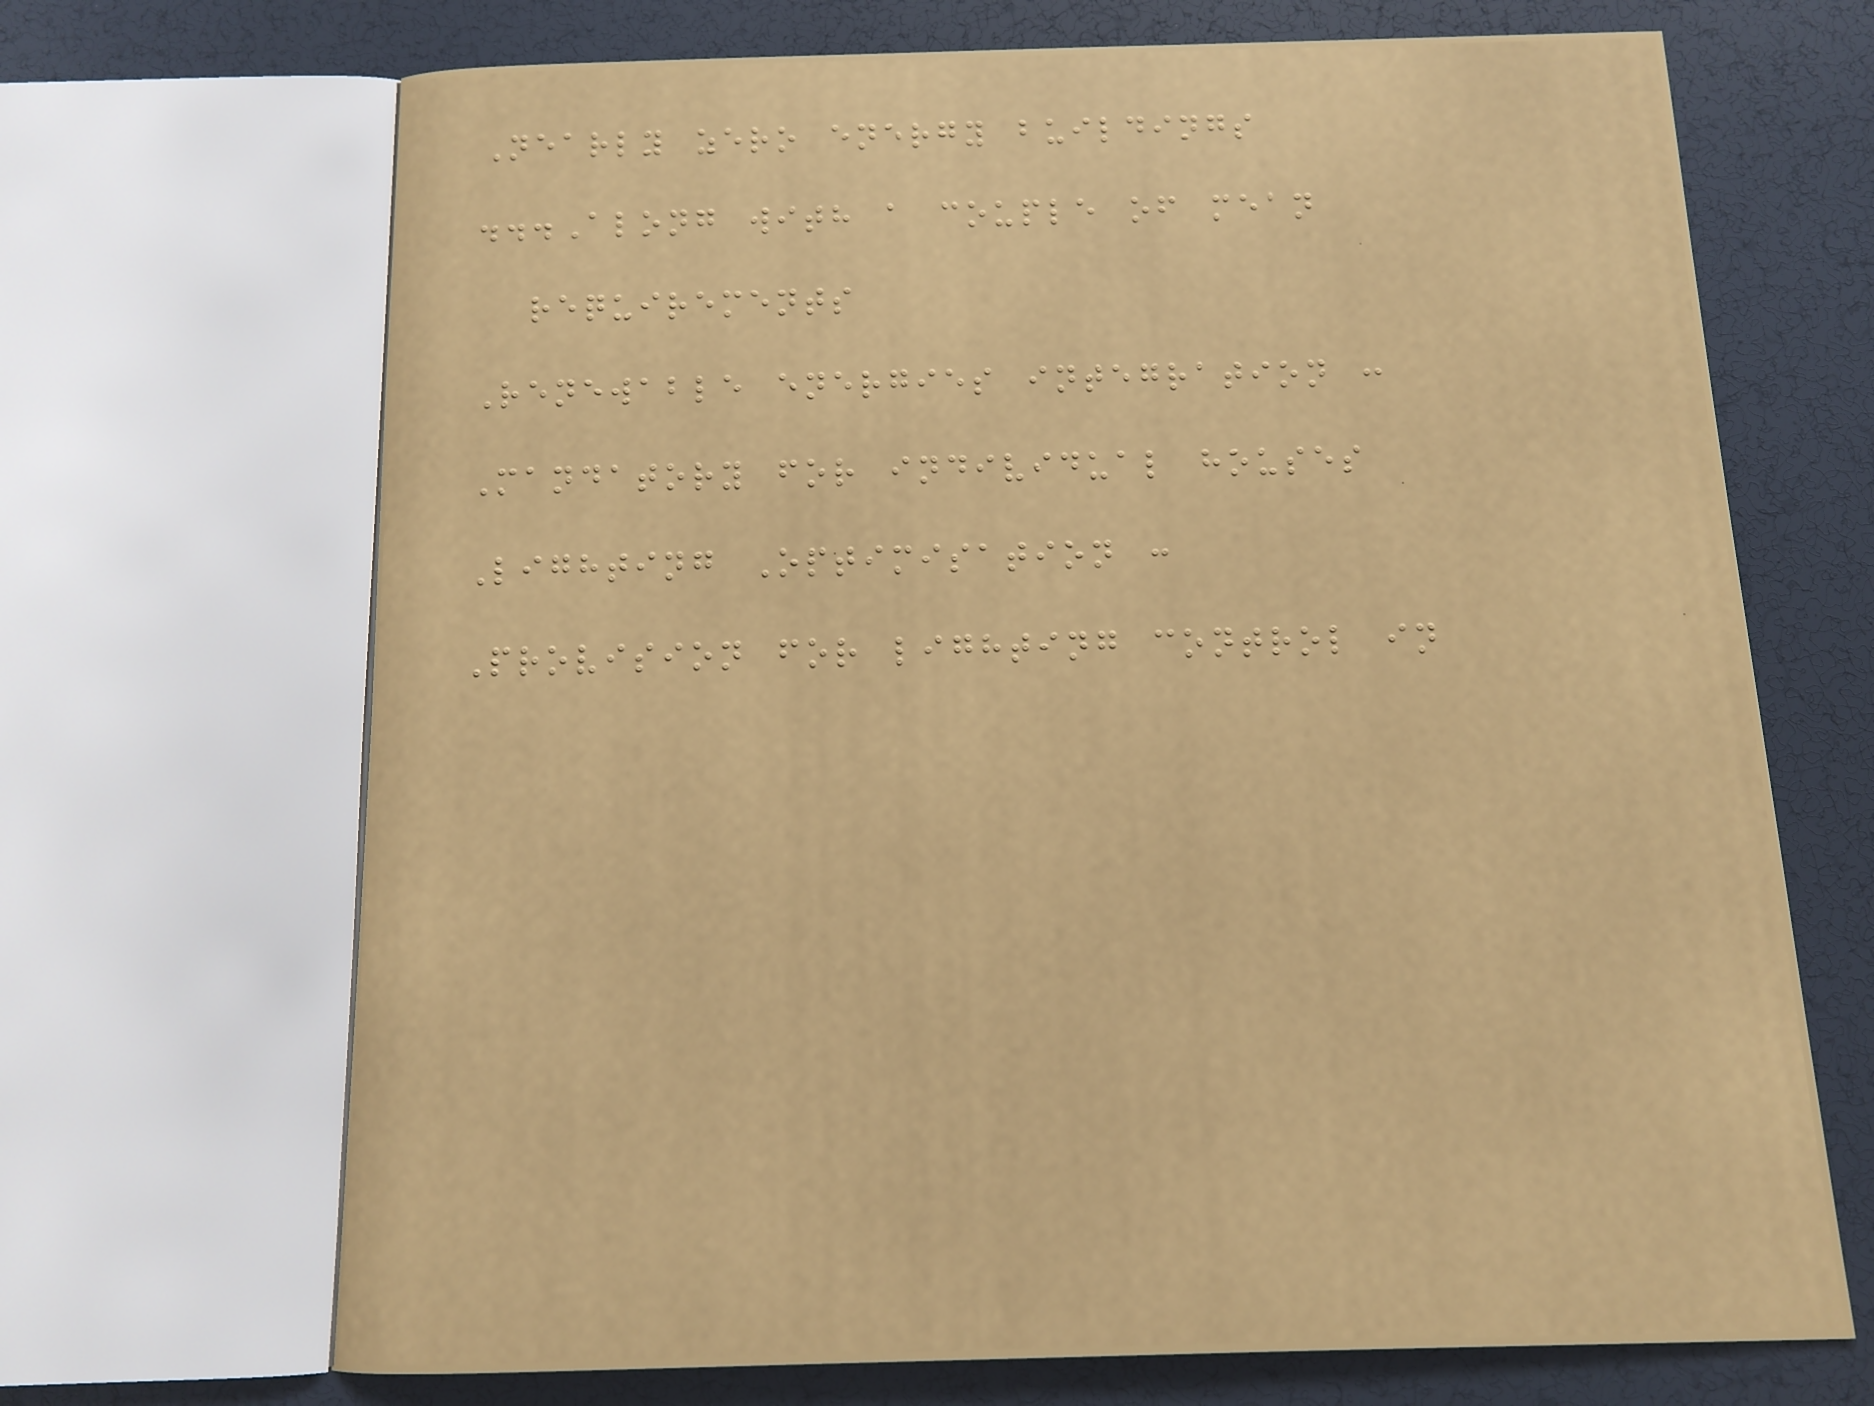Nearly zero energy buildings
...Along with a couple of mean
requirements
Renewable energies integration :
Mandatory for individual houses
Lighting Optimisation :
Provision for lighting control in
